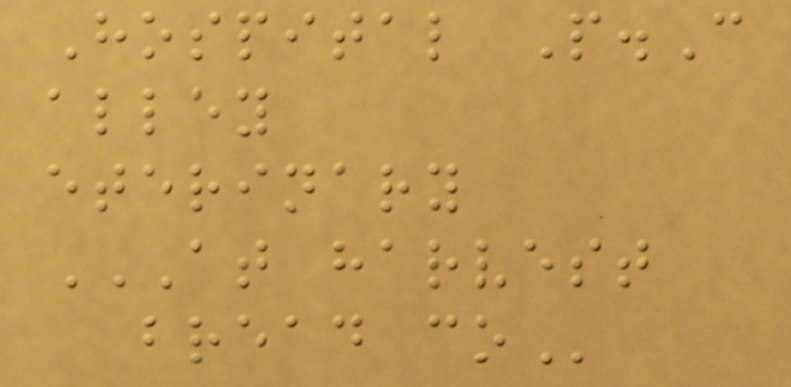Hospital P.C
alley
eterinary
AT HARVEST
BREAD CO
